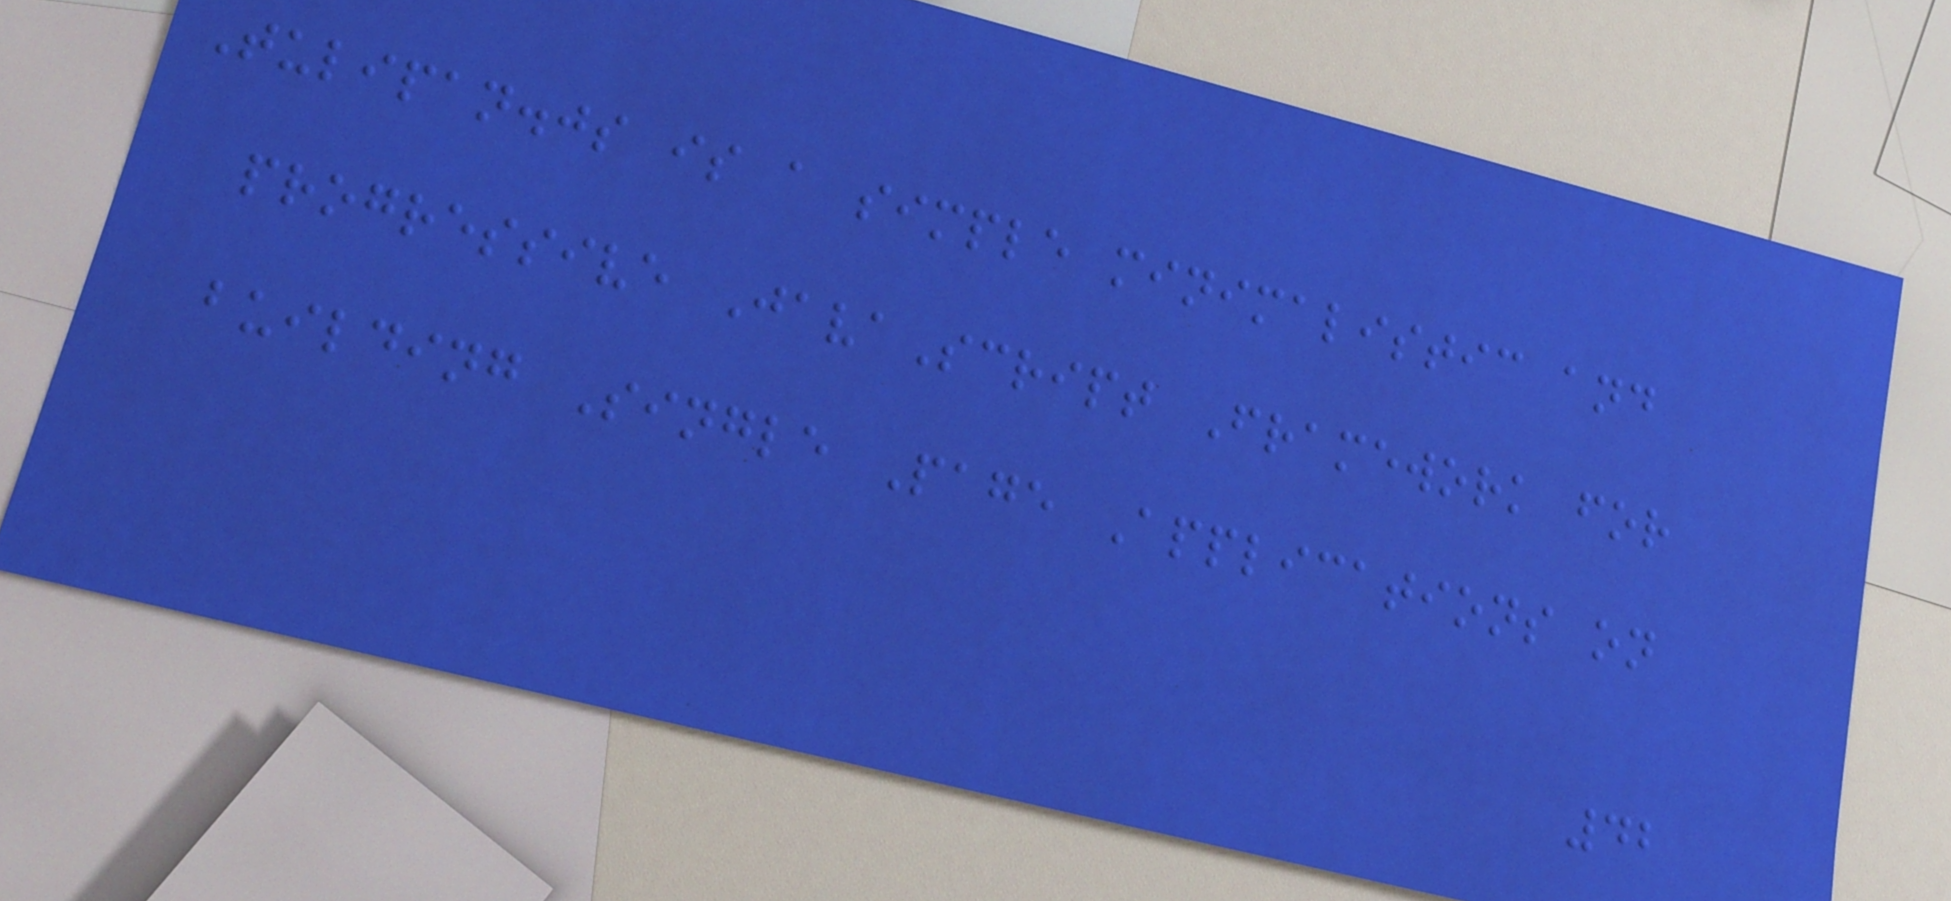Tulipan.js is a simple minimalistic and
progressive JavaScript Framework for
building Single Page Applications on
42
